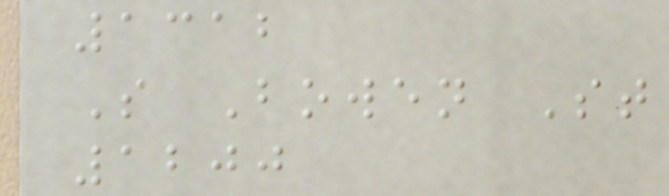1312
S Bowen St
1200
